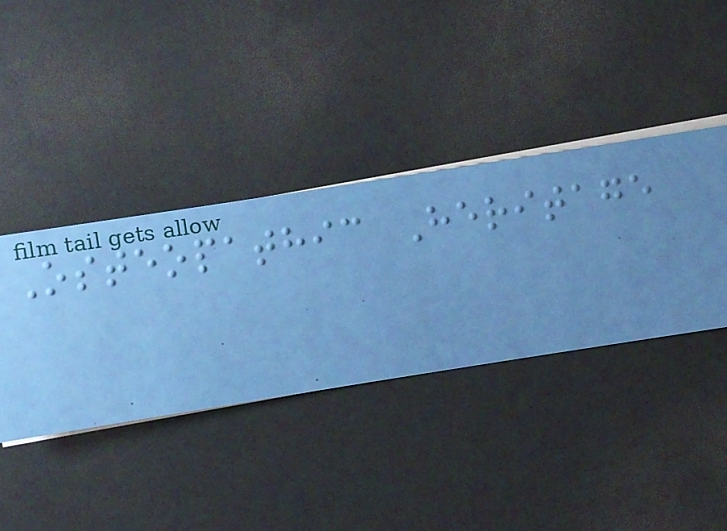Osteopathic Heritage
